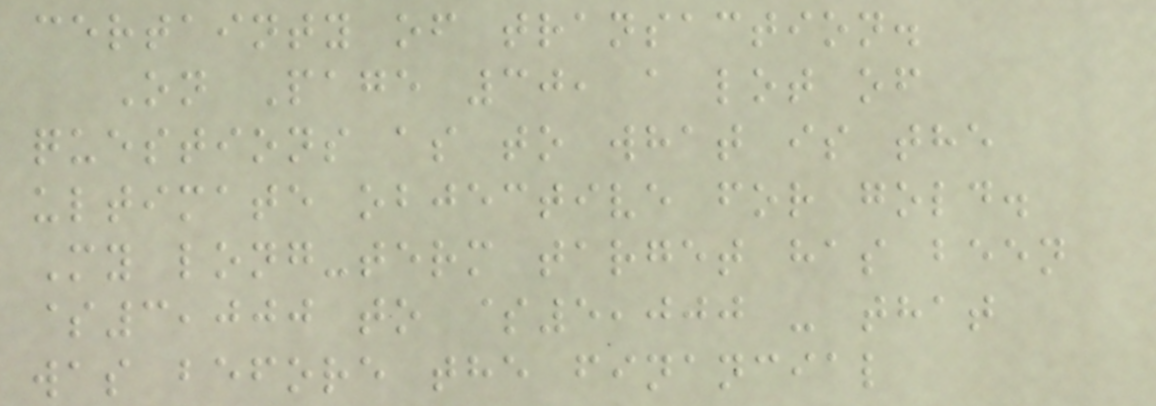certainty of transaction.
On Page 30, a lot of
questions as to what is the
ultimate objective for gold.
My long-term target has been
$3,000 to $5,000 - that
was before the financial
